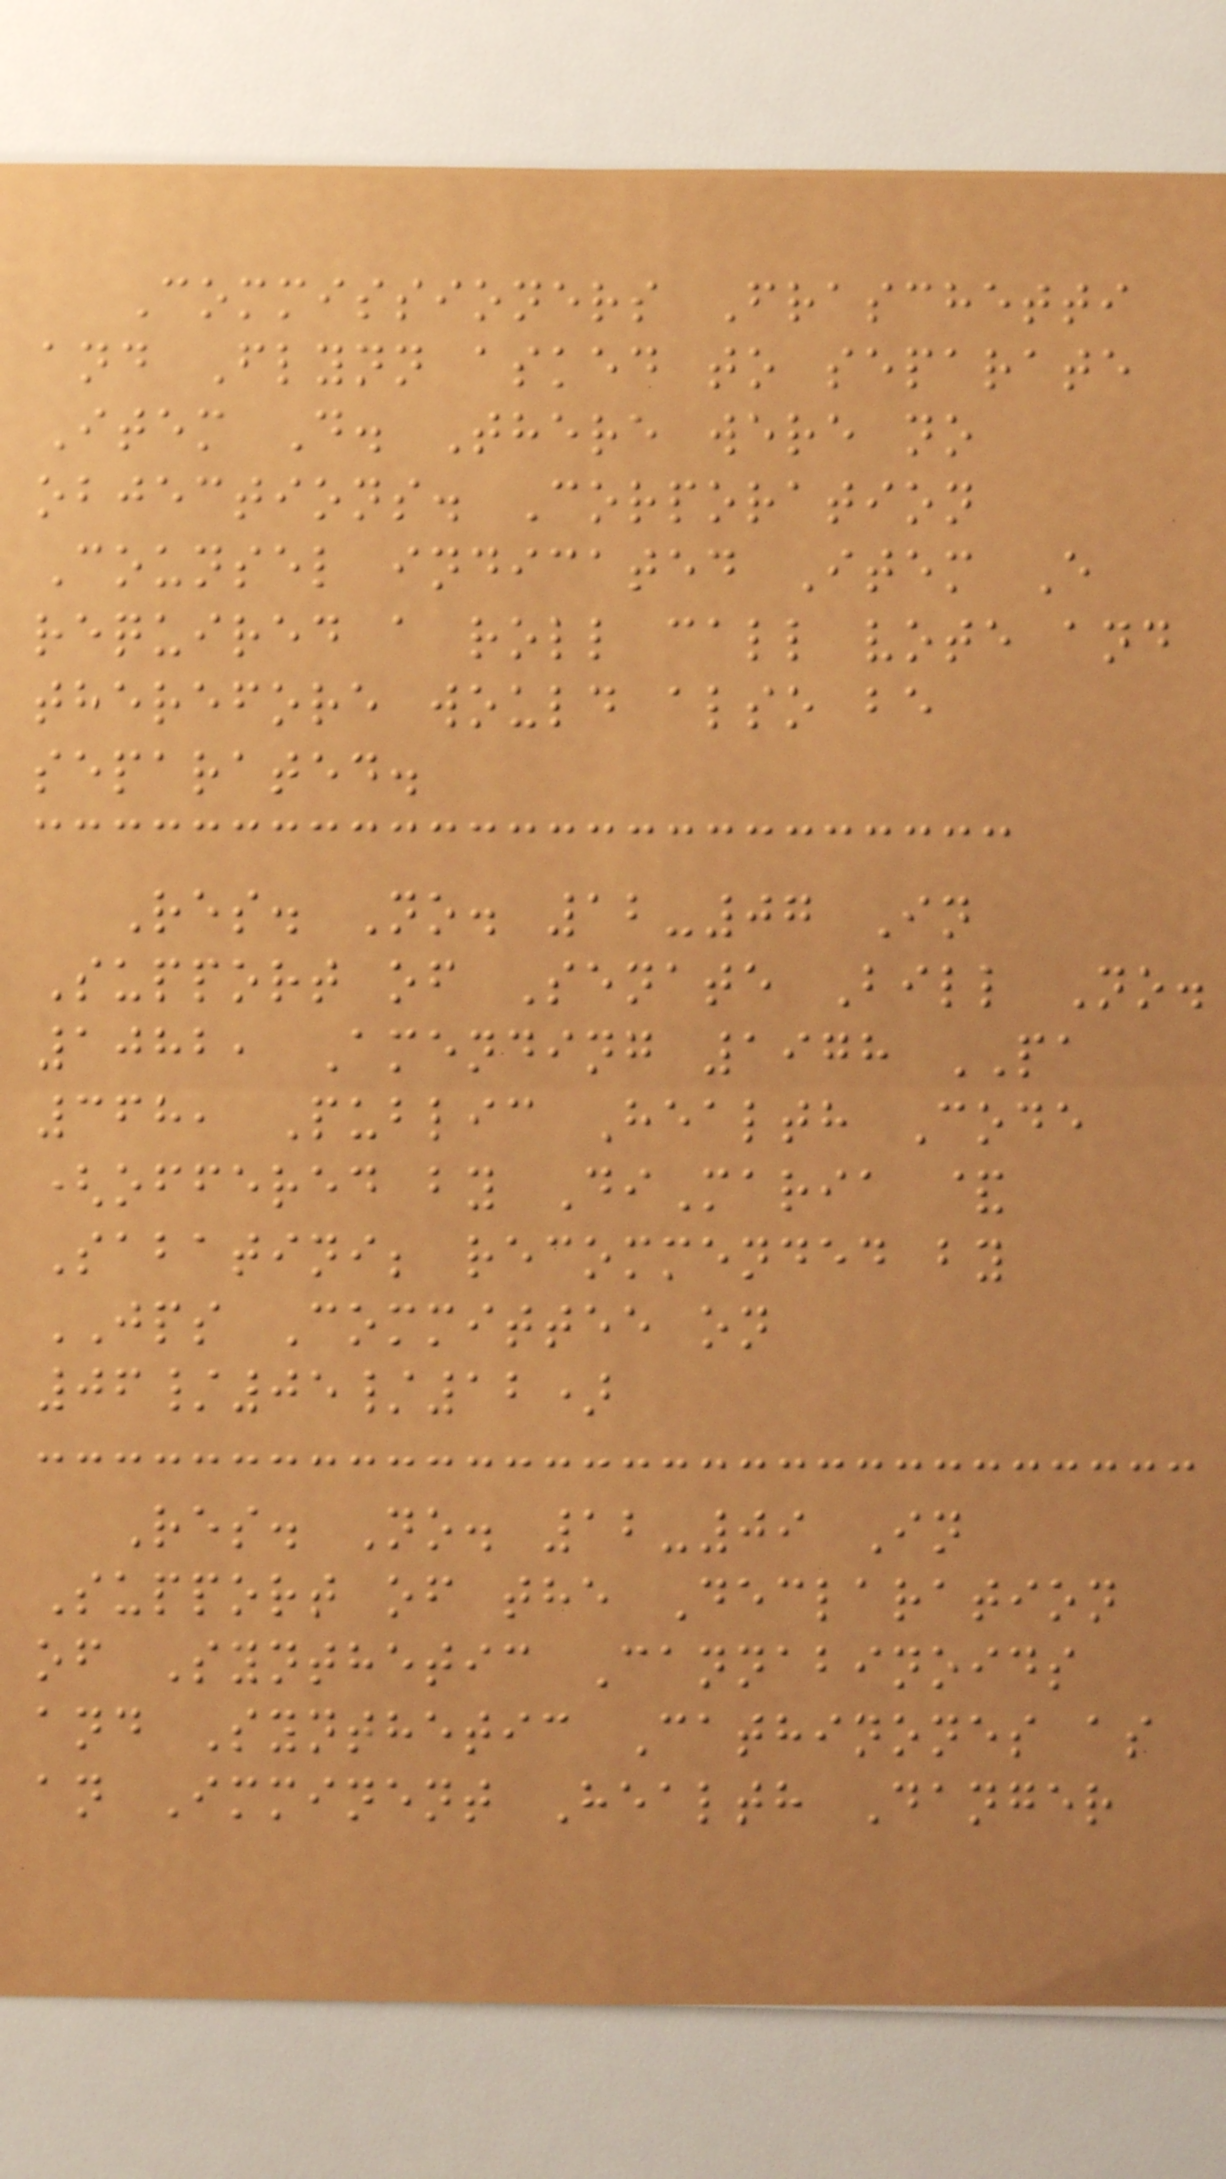Commissioners Fraschetti
and Flynn asked to separate
Item D. There were no
objections. Corporation
Counsel indicated Item E
required a roll call vote and
therefore would also be
separated.
Res. No. 12-07 In
Support of Senate Bill No.
1082, Amending 1978 PA
368, Public Health Code
(offered by DiMaria &
Sabatini; recommended by
JPS Committee on
06/05/12)
Res. No. 12-09 In
Support of the Declaration
of Synthetic Cannabinoids
and Synthetic Cathinones as
an Imminent Health Danger
